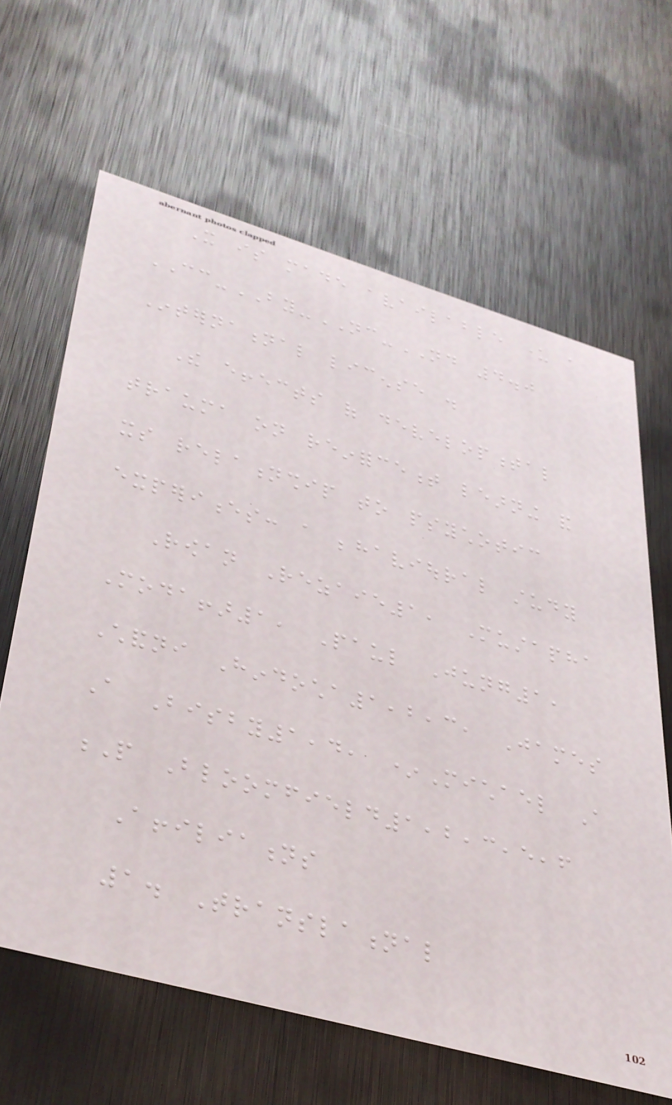It is made available under a
CC-BY-NC-ND 4.0
International license .
The effects of developmental
trauma on reinforcement learning and
its relationship to psychotic
experiences: a behavioural study
Rowan Rezaie1, Mustapha
Modaffar1, Paul Jung1,
Chandni Hindocha1,2,3, James
A Bisby1,4, *Michael A
P Bloomfield1,2,3,5,6
Affiliations
1. Translational
